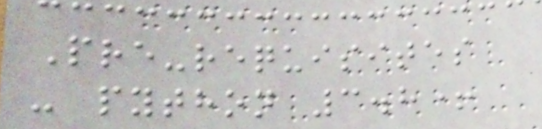Pre-requisites
- python 3.8+
